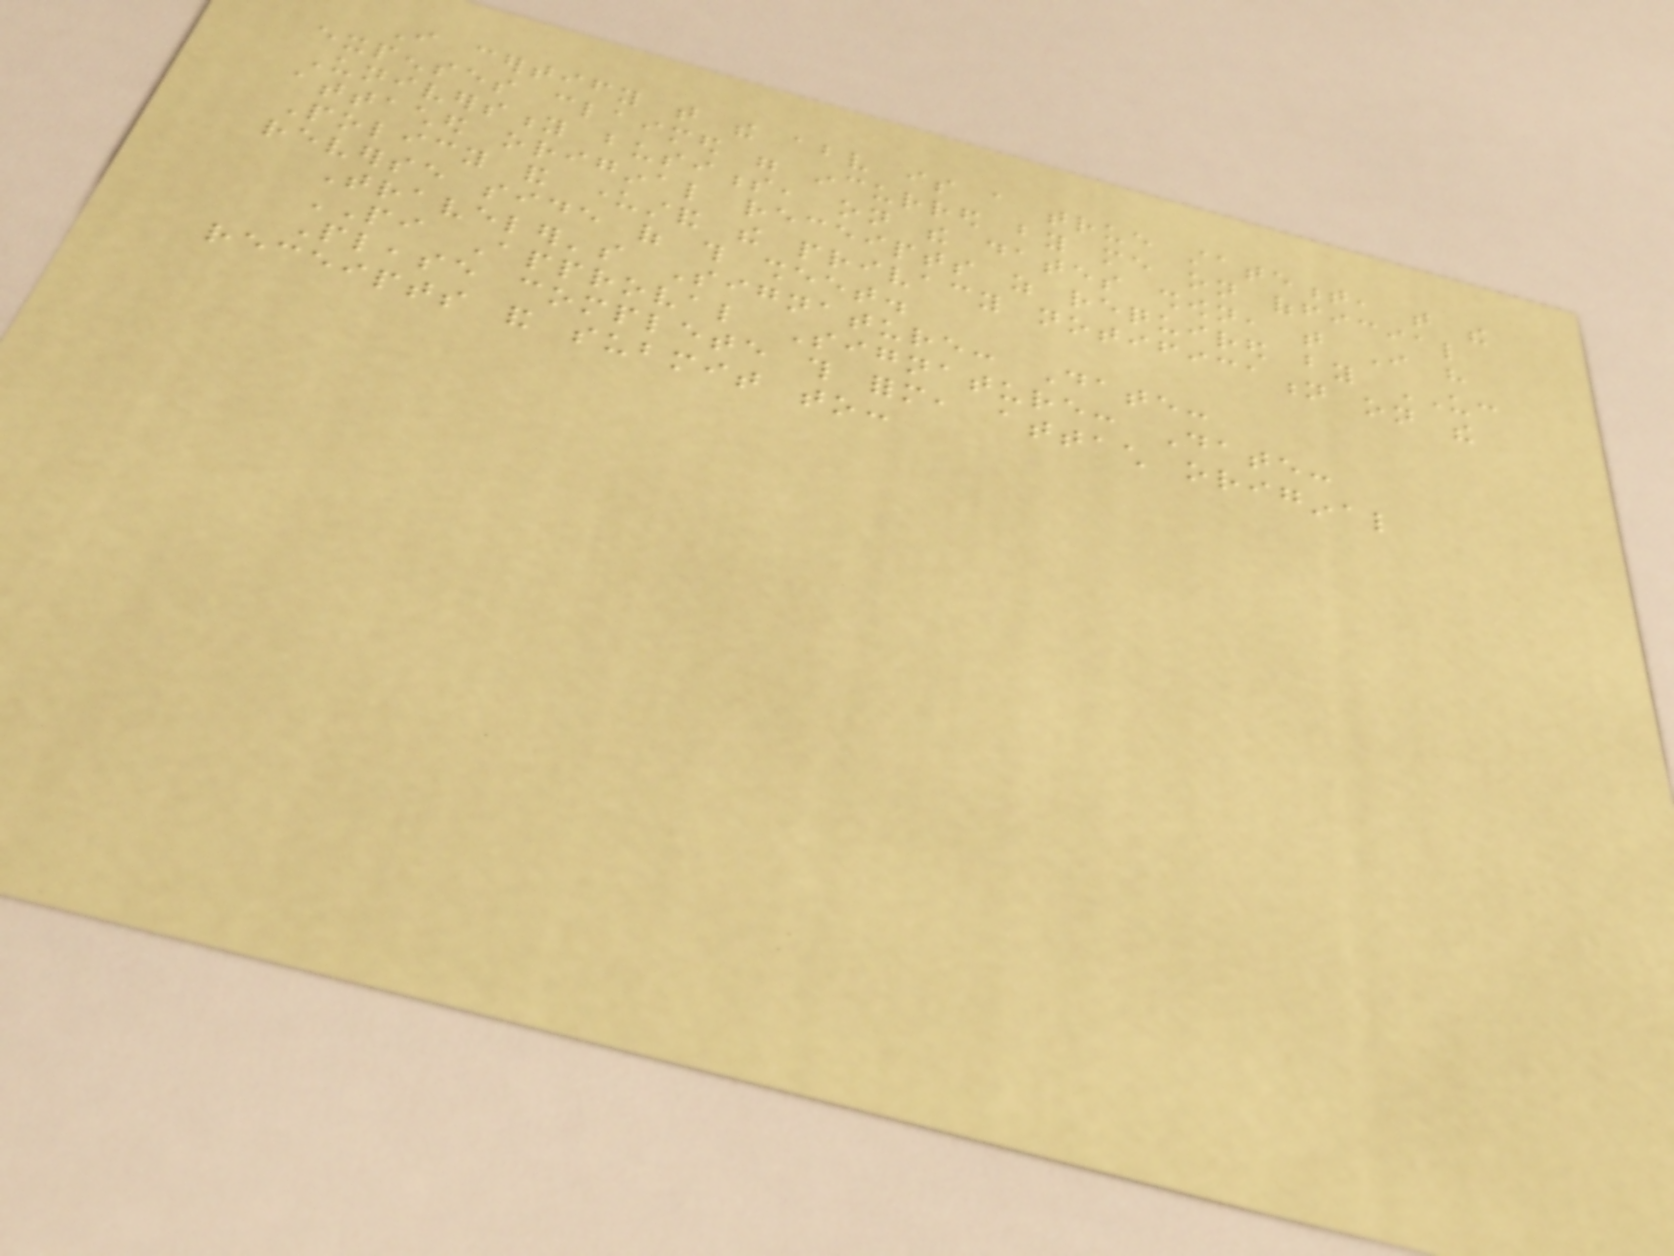I certify that the above is a true statement, that the
expenses claimed were incurred by me on official
University business, on the dates shown, that I have
attached original receipts as required by UC
Policy and understand the privacy notification on the
reverse side of this sheet.
Traveler's Signature: Date:
PI Approval Signature: Date:
Please complete this form, attach original
receipts and submit to:
